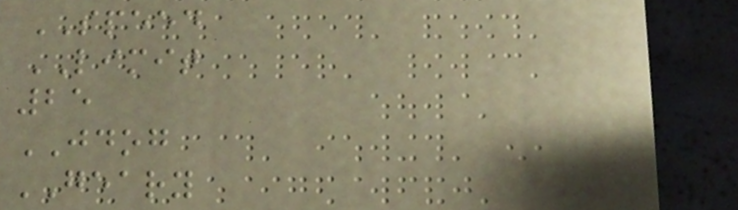SPEED
LIMIT
25
JDOG
GEARY
